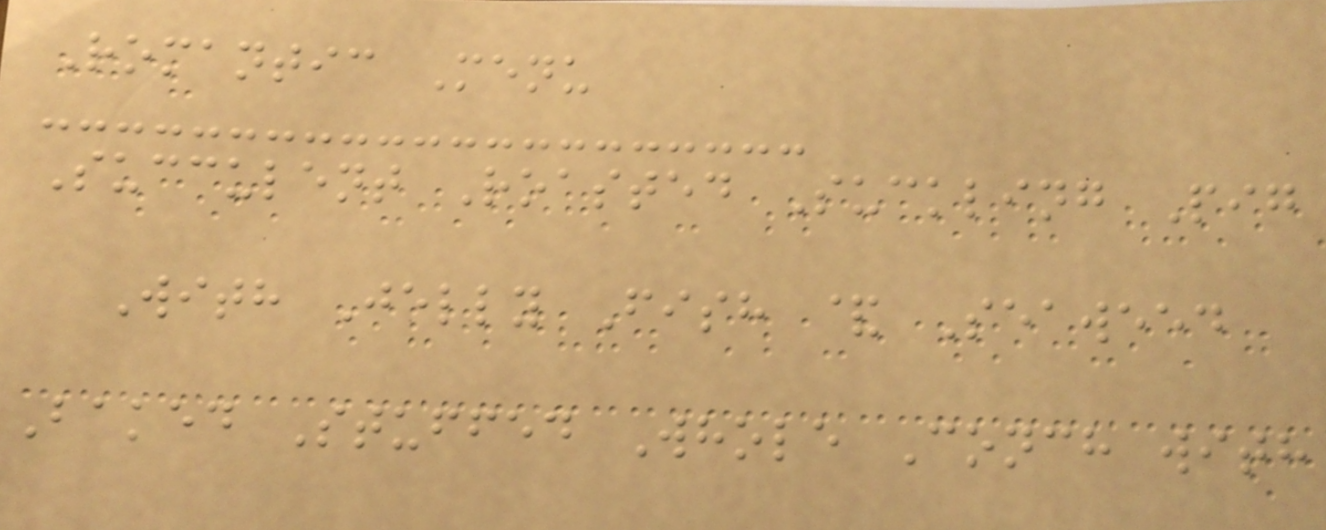Romantic Menu
Succulent Roasted Suckling Pig
With Jelly Fish & Seaweed
Baked Stuffed Whole Conch with
